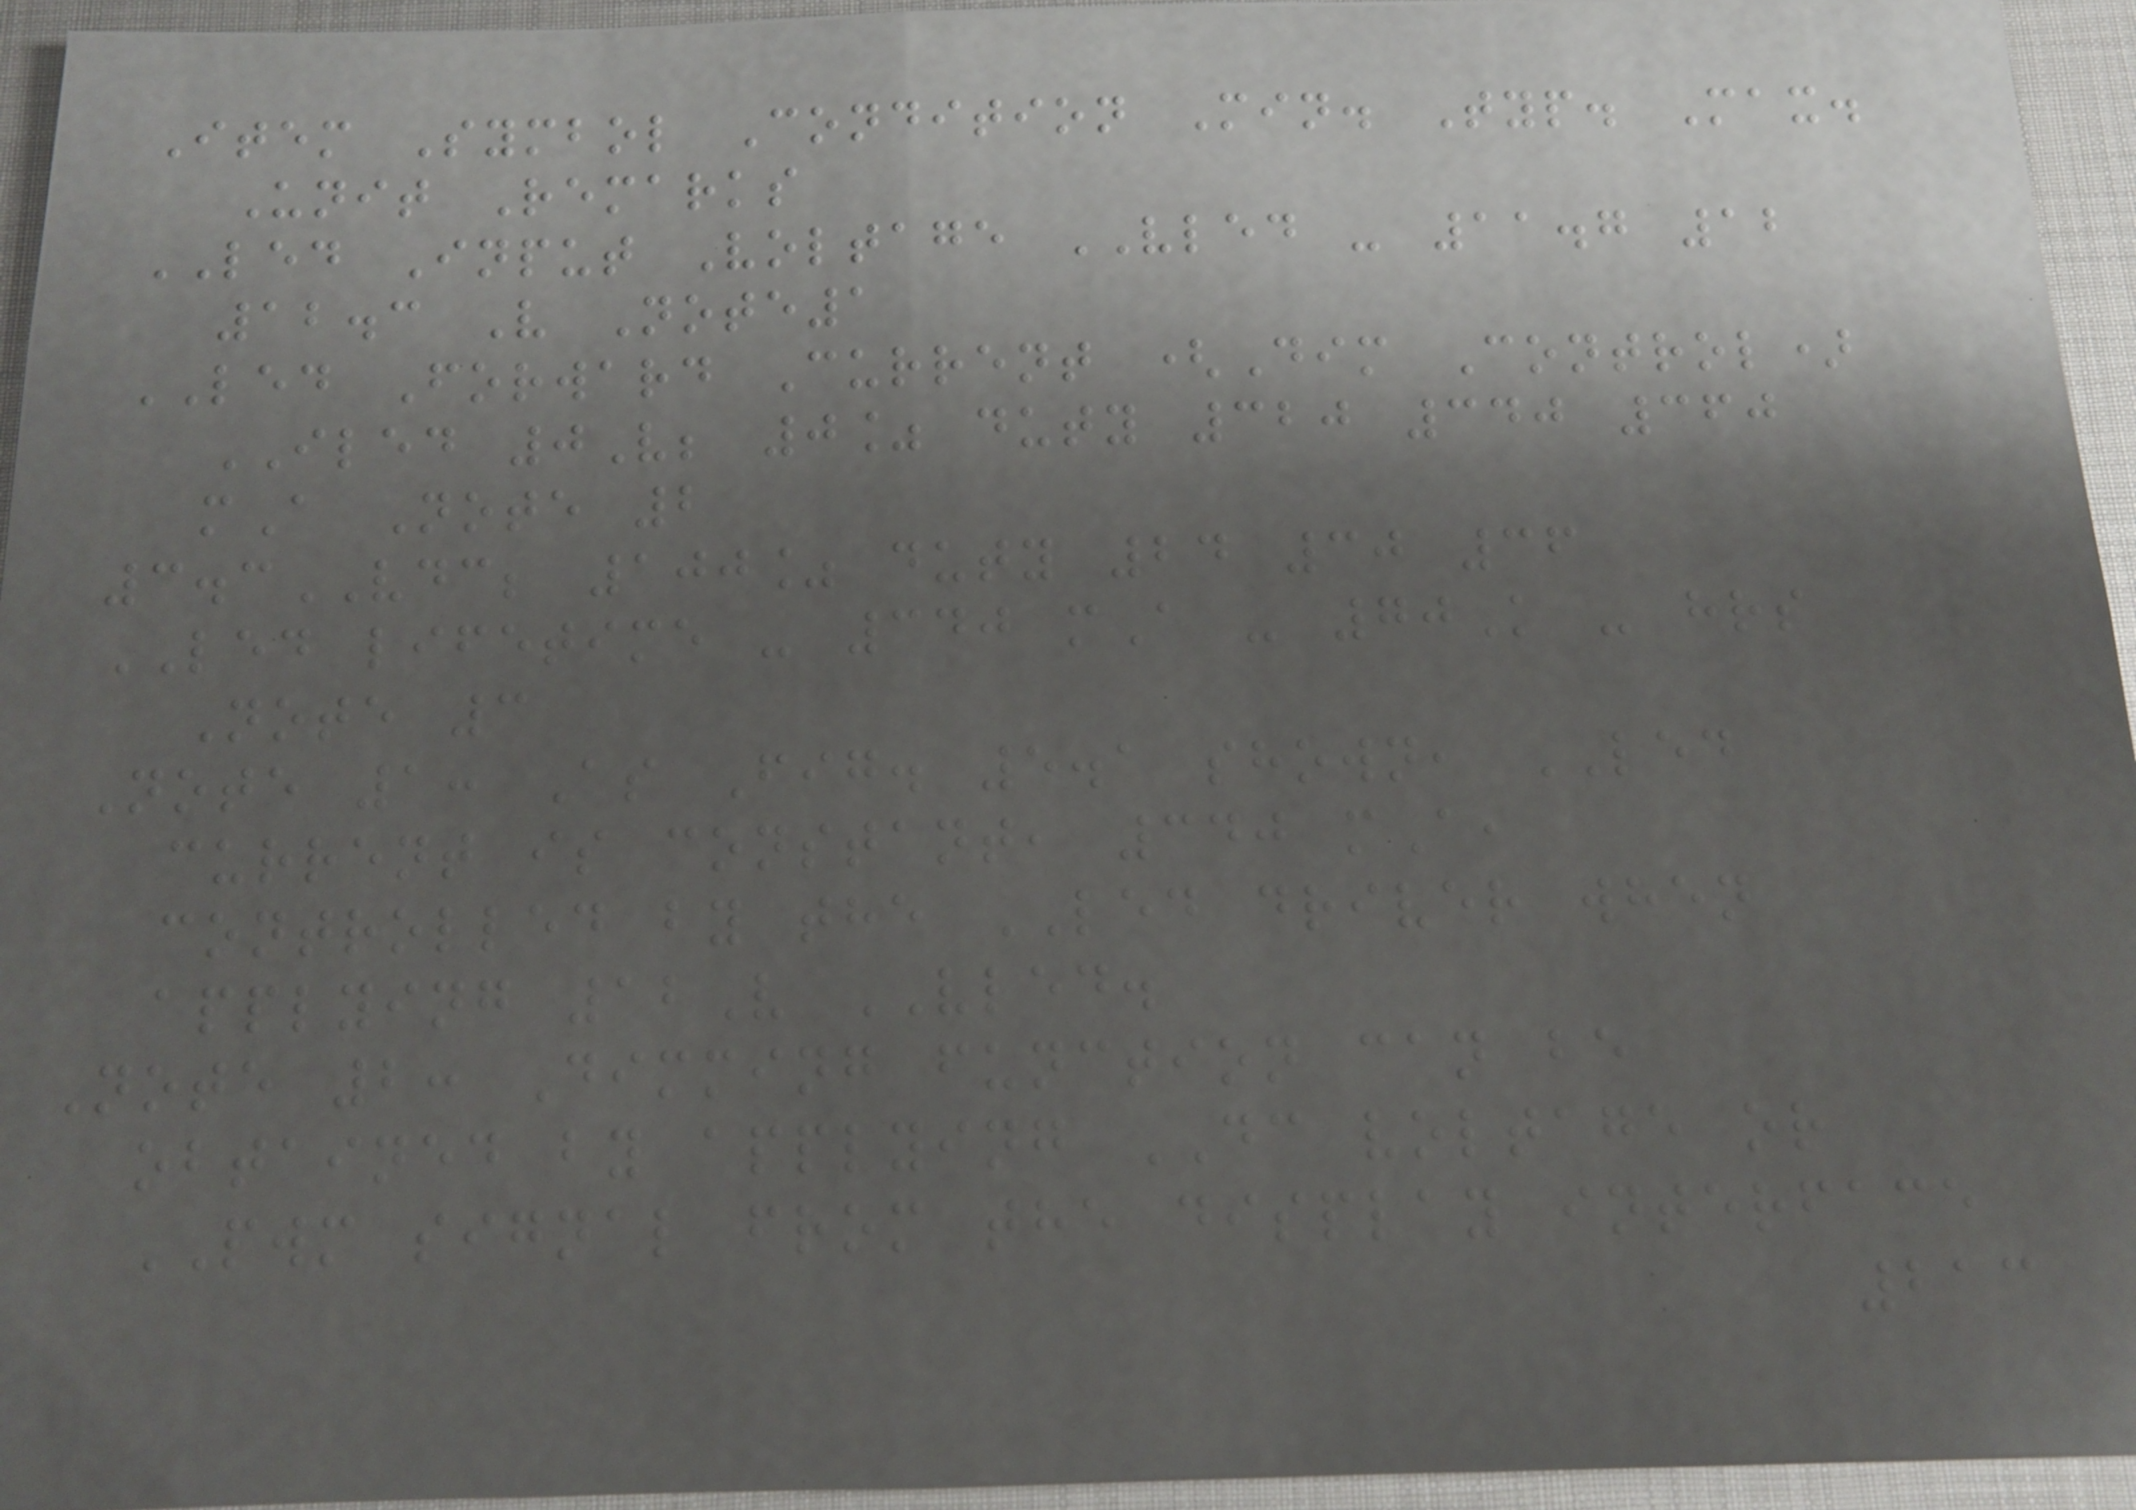Item Symbol Condition Min. Typ. Max.
Unit Remarks
LED Input Voltage VLED - 11.7 12
12.3 V Note1
LED Forward Current (Dim Control)
ILED 0V; 0% duty 320 340 360
mA Note 2
3.3VDC; 100% duty 24 30 36
LED lifetime - 340 mA - 70K - hrs
Note 3
Note 1: As Fig. 5.1 shown, LED
current is constant, 340 mA,
controlled by the LED driver when
applying 12V VLED.
Note 2: Dimming function can be
obtained by applying DC voltage or
PWM signal from the display interface
213
